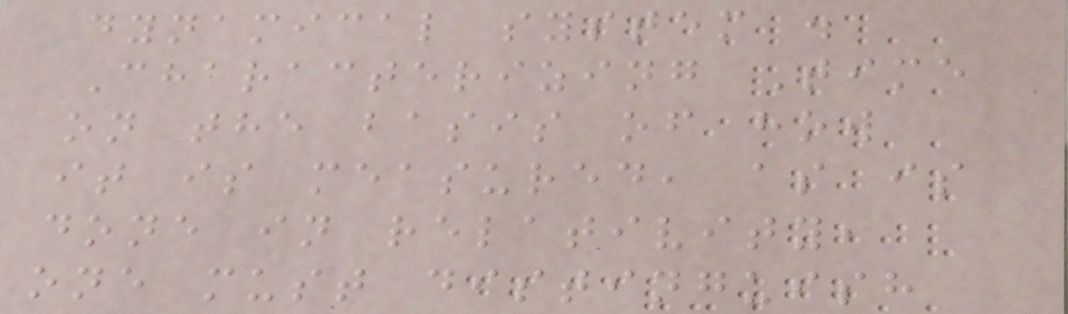dynamical system .
Characterizing Time
on the basis of how
it is measured, as is
done in relativity,
one must distinguish
